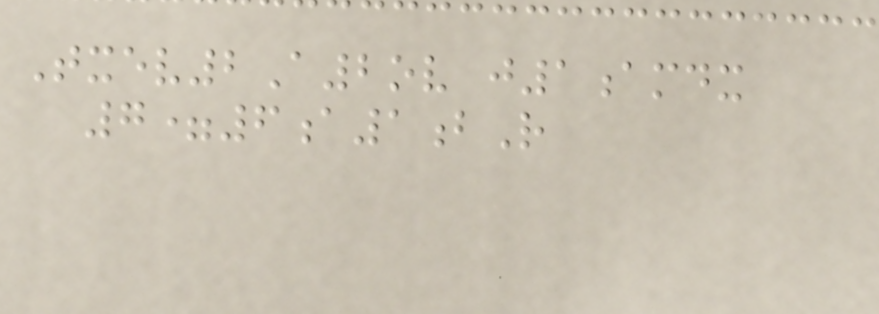Txev2A2ov j1amdx
7=6a1bR
